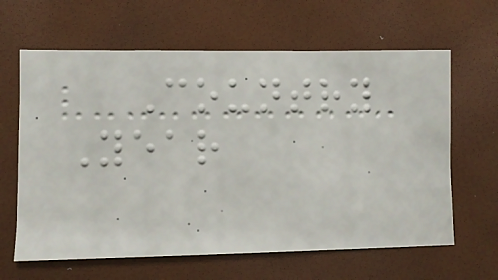Country
Year
